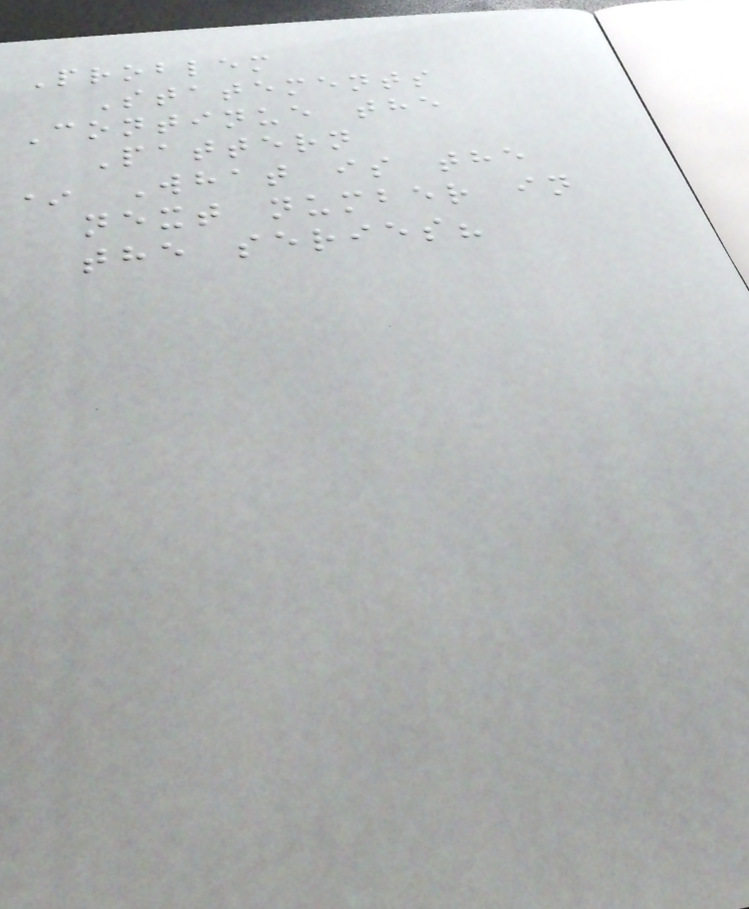Problem
Statements
Continue the
Pattern
* What is the
next number in
the series?
